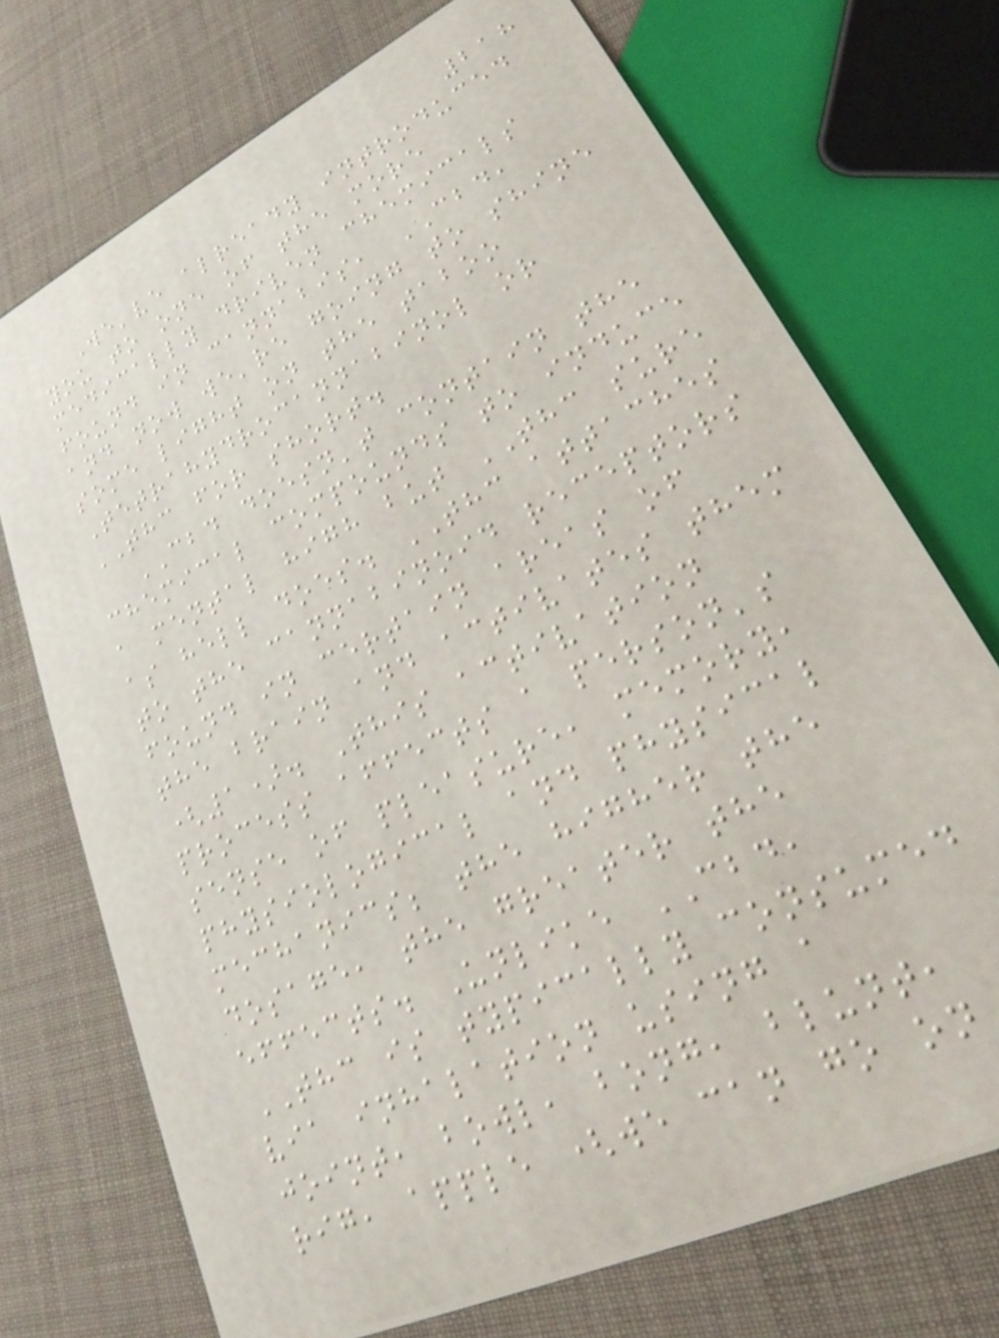218
We've already introduced
you to one of the more
medically driven chemicals
found in cannabis, CBD,
and now we're going to shine
some light on the taboo
Tetrahydrocannabinol or
THC for short.
CBD doesn't contain the
chemical compounds to induce
a mental high but THC sure
as hell does. THC attaches
to the cannabinoid receptors
found in certain areas of
the brain and activates them
(1). This activation
process affects a person's
sense of pleasure, memory,
physiological and physical
mechanics; the higher the
dosage, the greater the
effects. Unlike CBD,
THC is typically consumed
via inhalation using a
joint, bowl, bong, blunt,
rig, apple (we can go on
